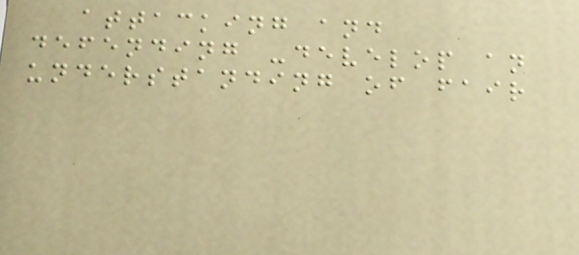attacking and
defending -develop an
understanding of fair
